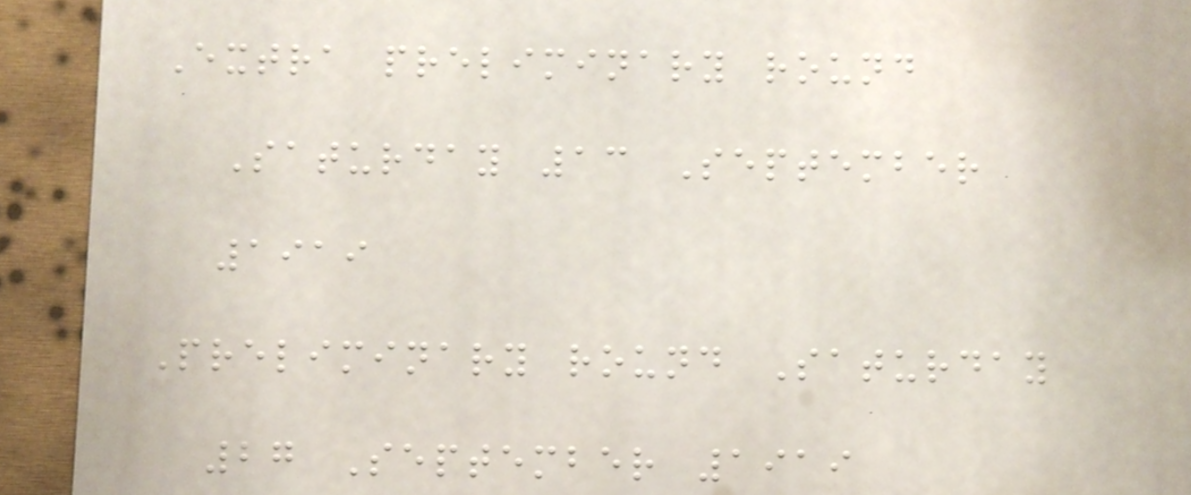Extra preliminary round
Saturday 13 September
1919
Preliminary round Saturday
27 September 1919
